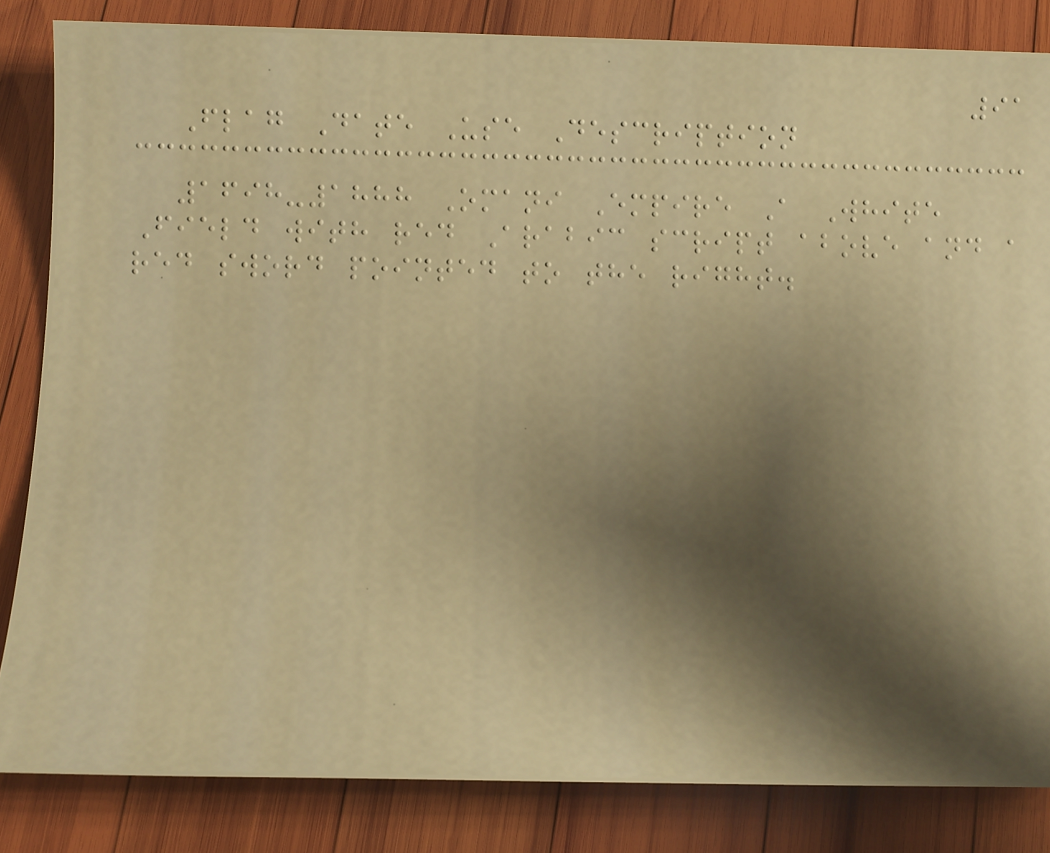91
Flag Date Use Description
1698-1888 Omani Empire A White
Field with red Arabic script above and a
red sword pointed to the right.
